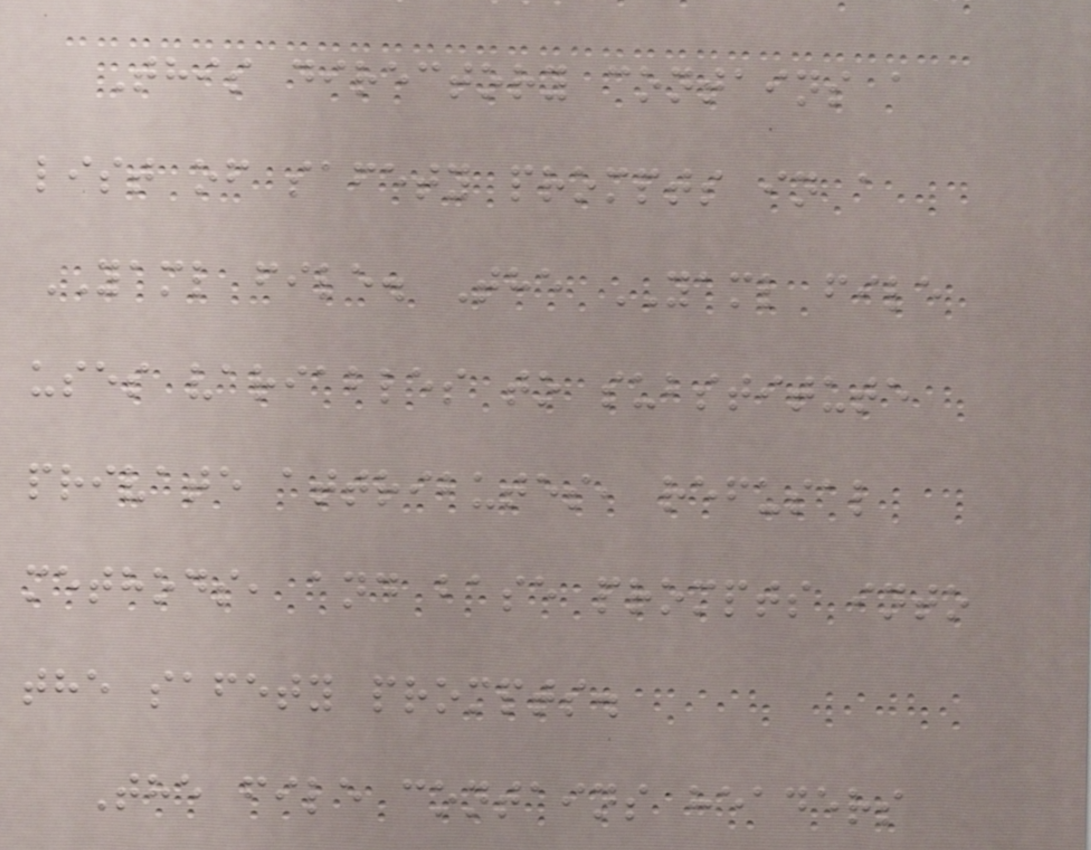This directory contains a
list of safety prompts in a
YAML file. The YAML file
uses variables to substitute
private attributes, refusal
methods, and base prompts into
the safety prompts.
The file contains headers
